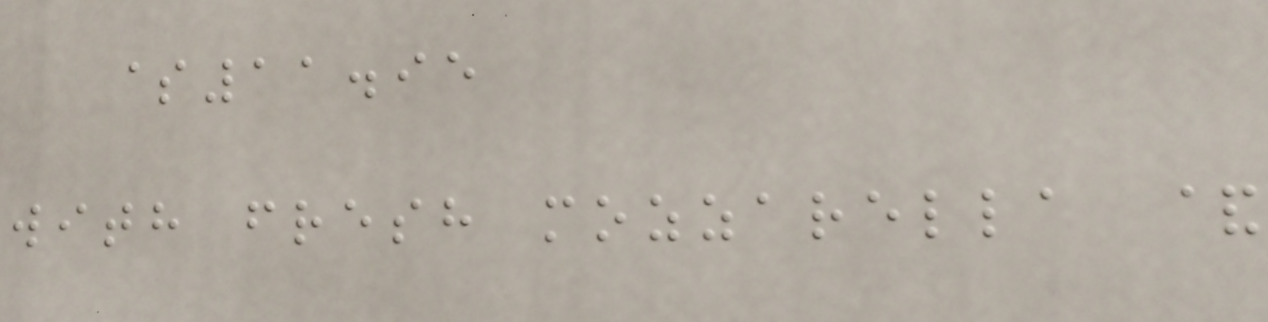$11.95
with fresh mozzarella &
